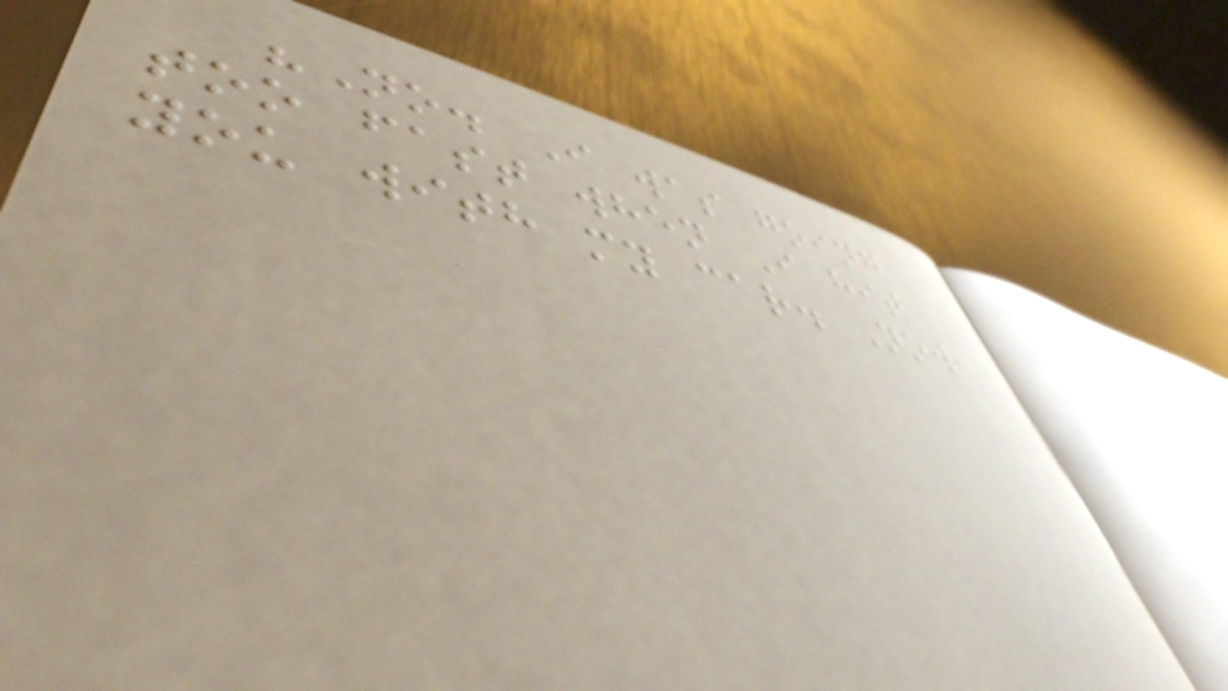"No. I was going
too fast when I hit
you with my car. Now,
